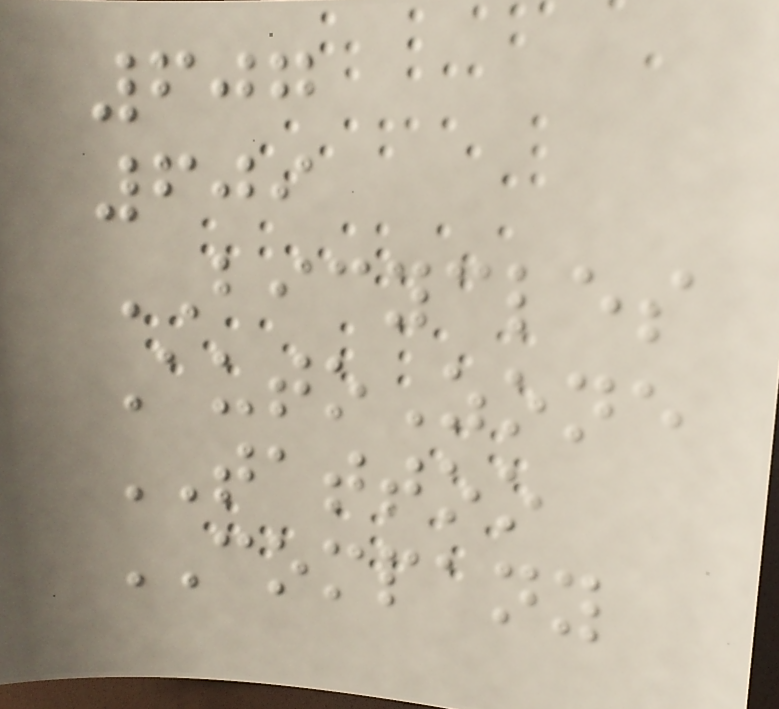607
609
BICYCLES
AutoZone
TATTOO
COMPANY
